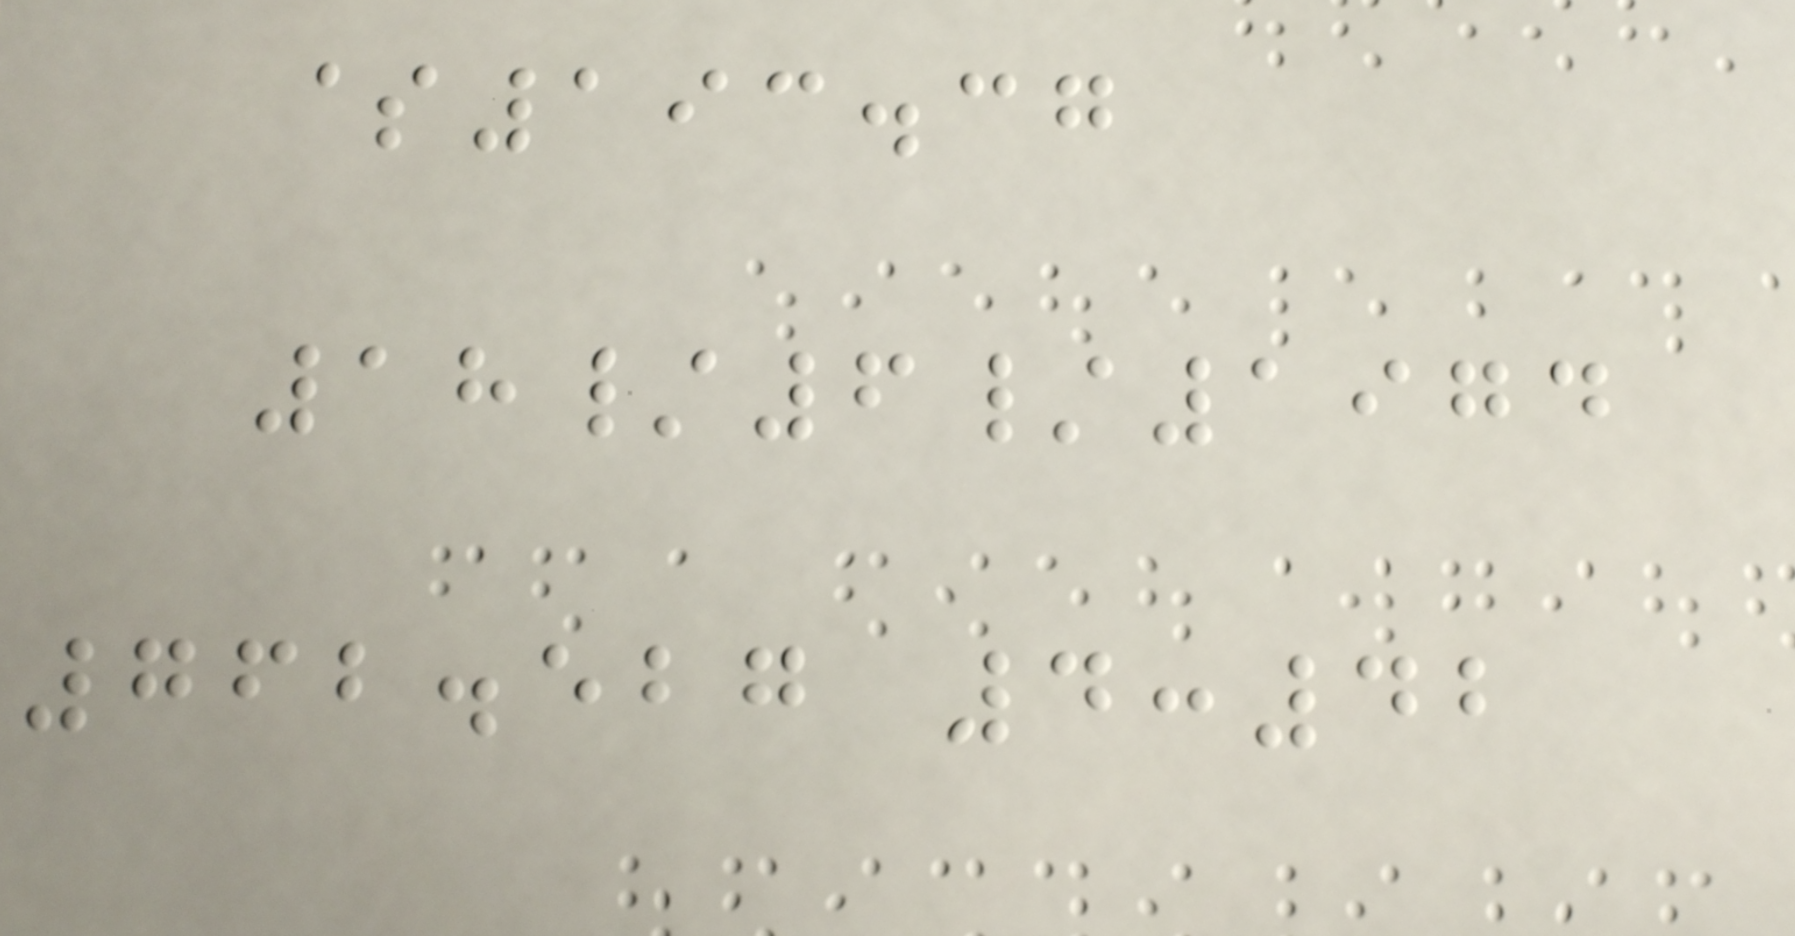$193.37
18/6/1974
762.527 4:42
